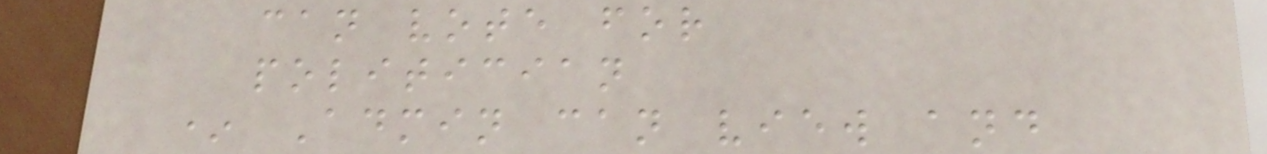can vote for
politician
* Admin can view and
